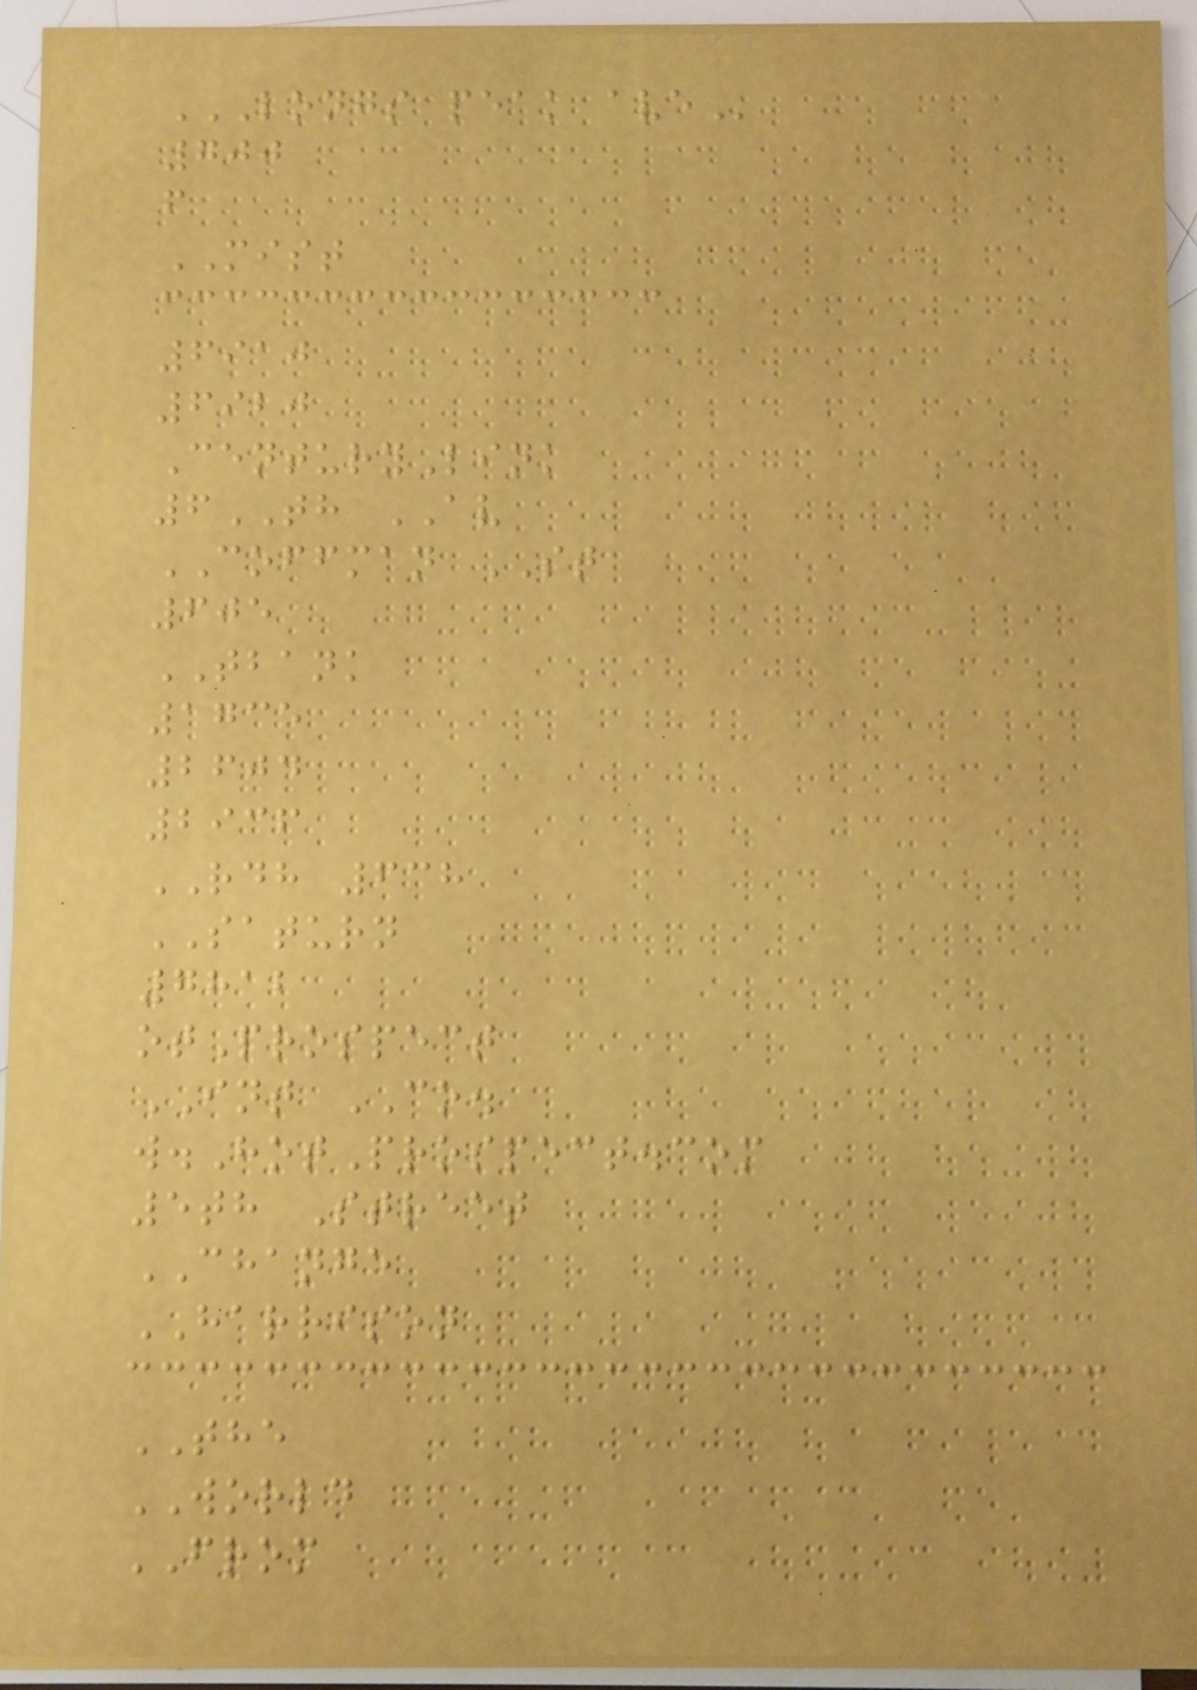LONGS PEAK AVE
700
f
MIST
6910
6920
CenturyLink
6TH AV
COFFMAN ST
605
TBANK
1735
2604
2936
RDH 638
SATURN
7812
otProspect
INT CO.
w.HotProspect.com
5th Street
CHANGE
HARRISON
THE
WORLD
FROM
